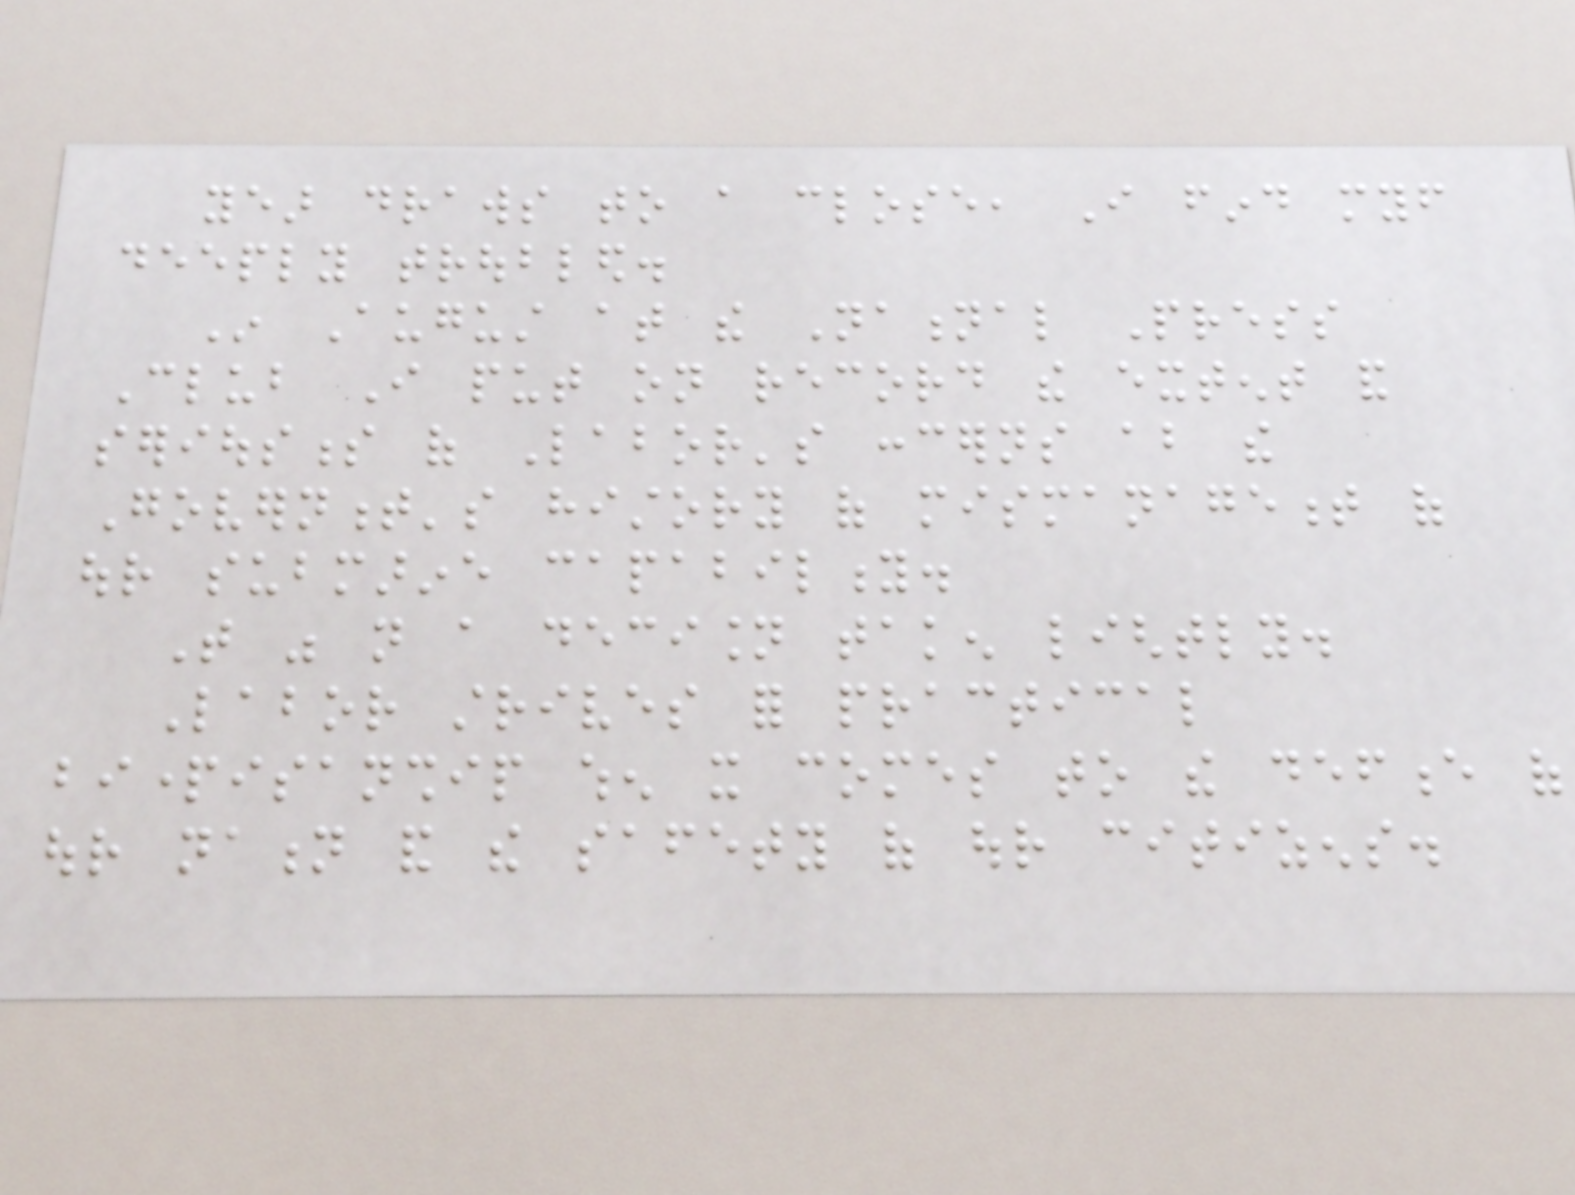year draws to a close, I find myself
deeply troubled.
In August at the National Press
Club I put on record the extent and
seriousness of Labor's concerns about the
Government's history of mismanagement of
our submarine capability.
That was not a decision taken lightly.
Labor strives for practical
bipartisanship when it comes to the defence of
our nation and the safety of our citizens.
